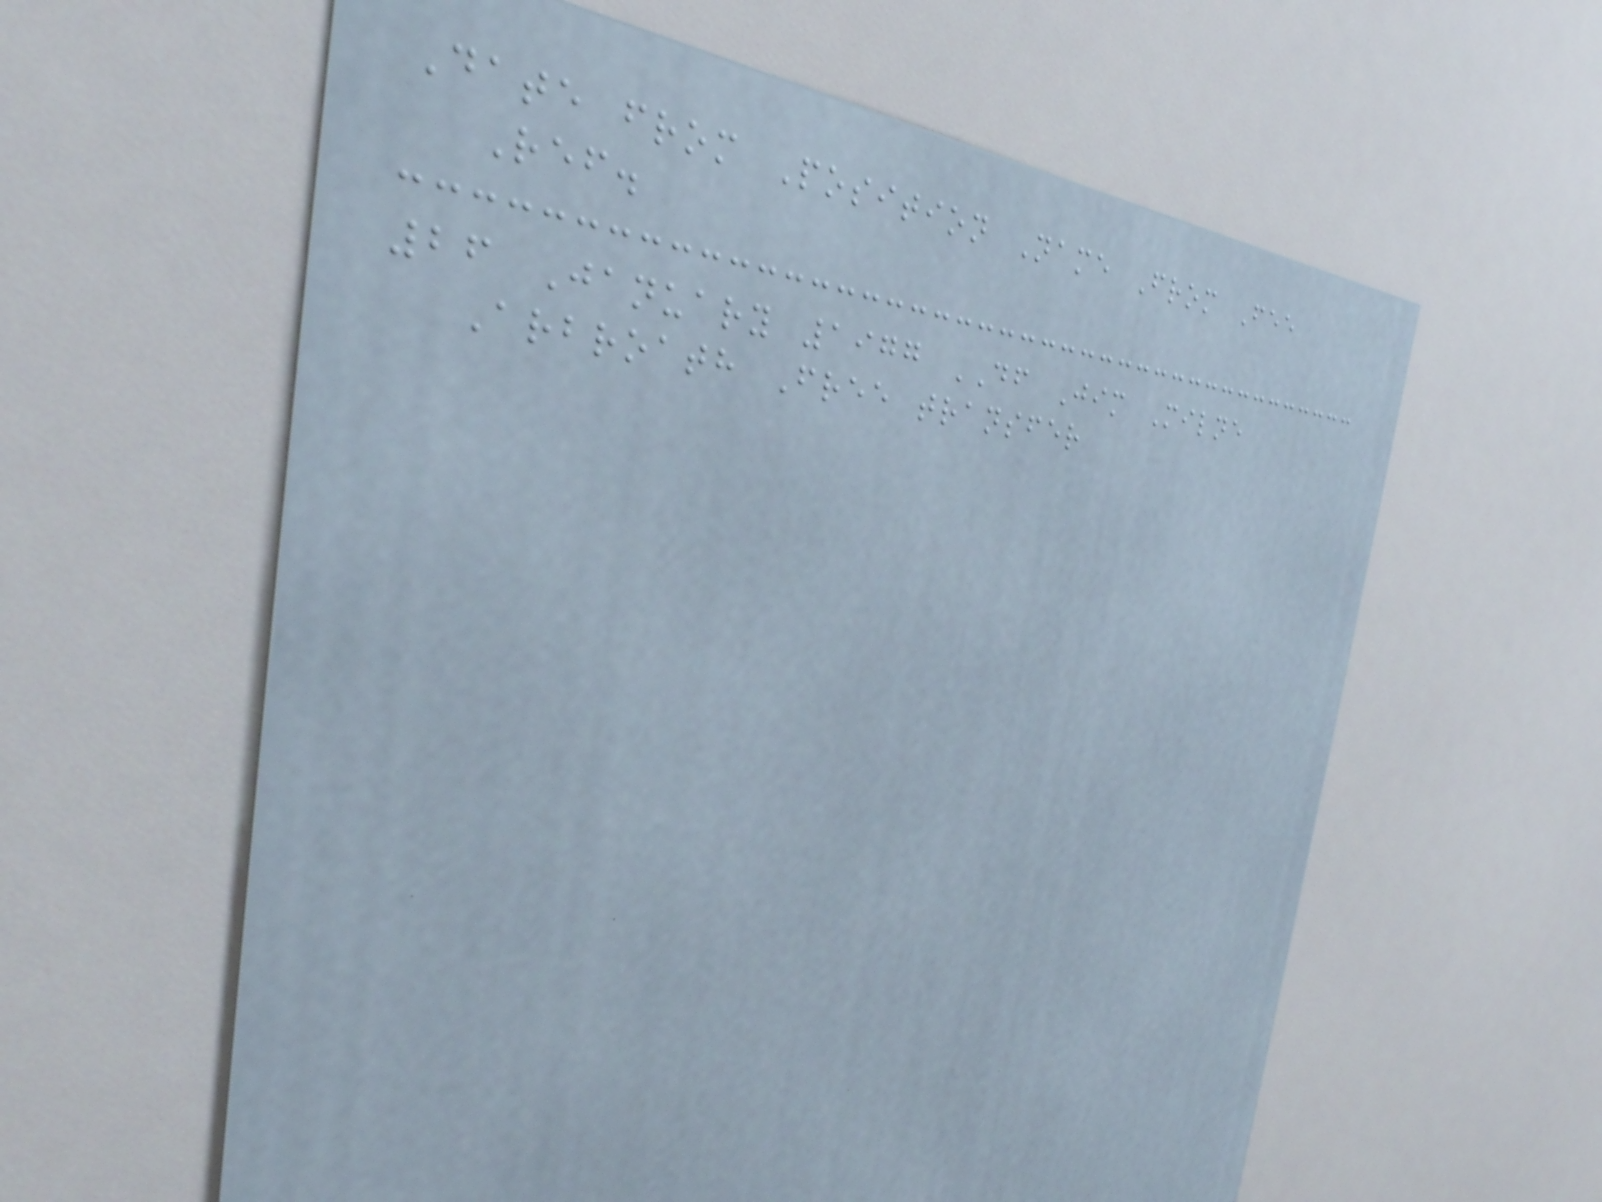Date from Position Name From Fee
Ref.
26 January 1977 DF Jim Milne
Arbroath Free transfer
